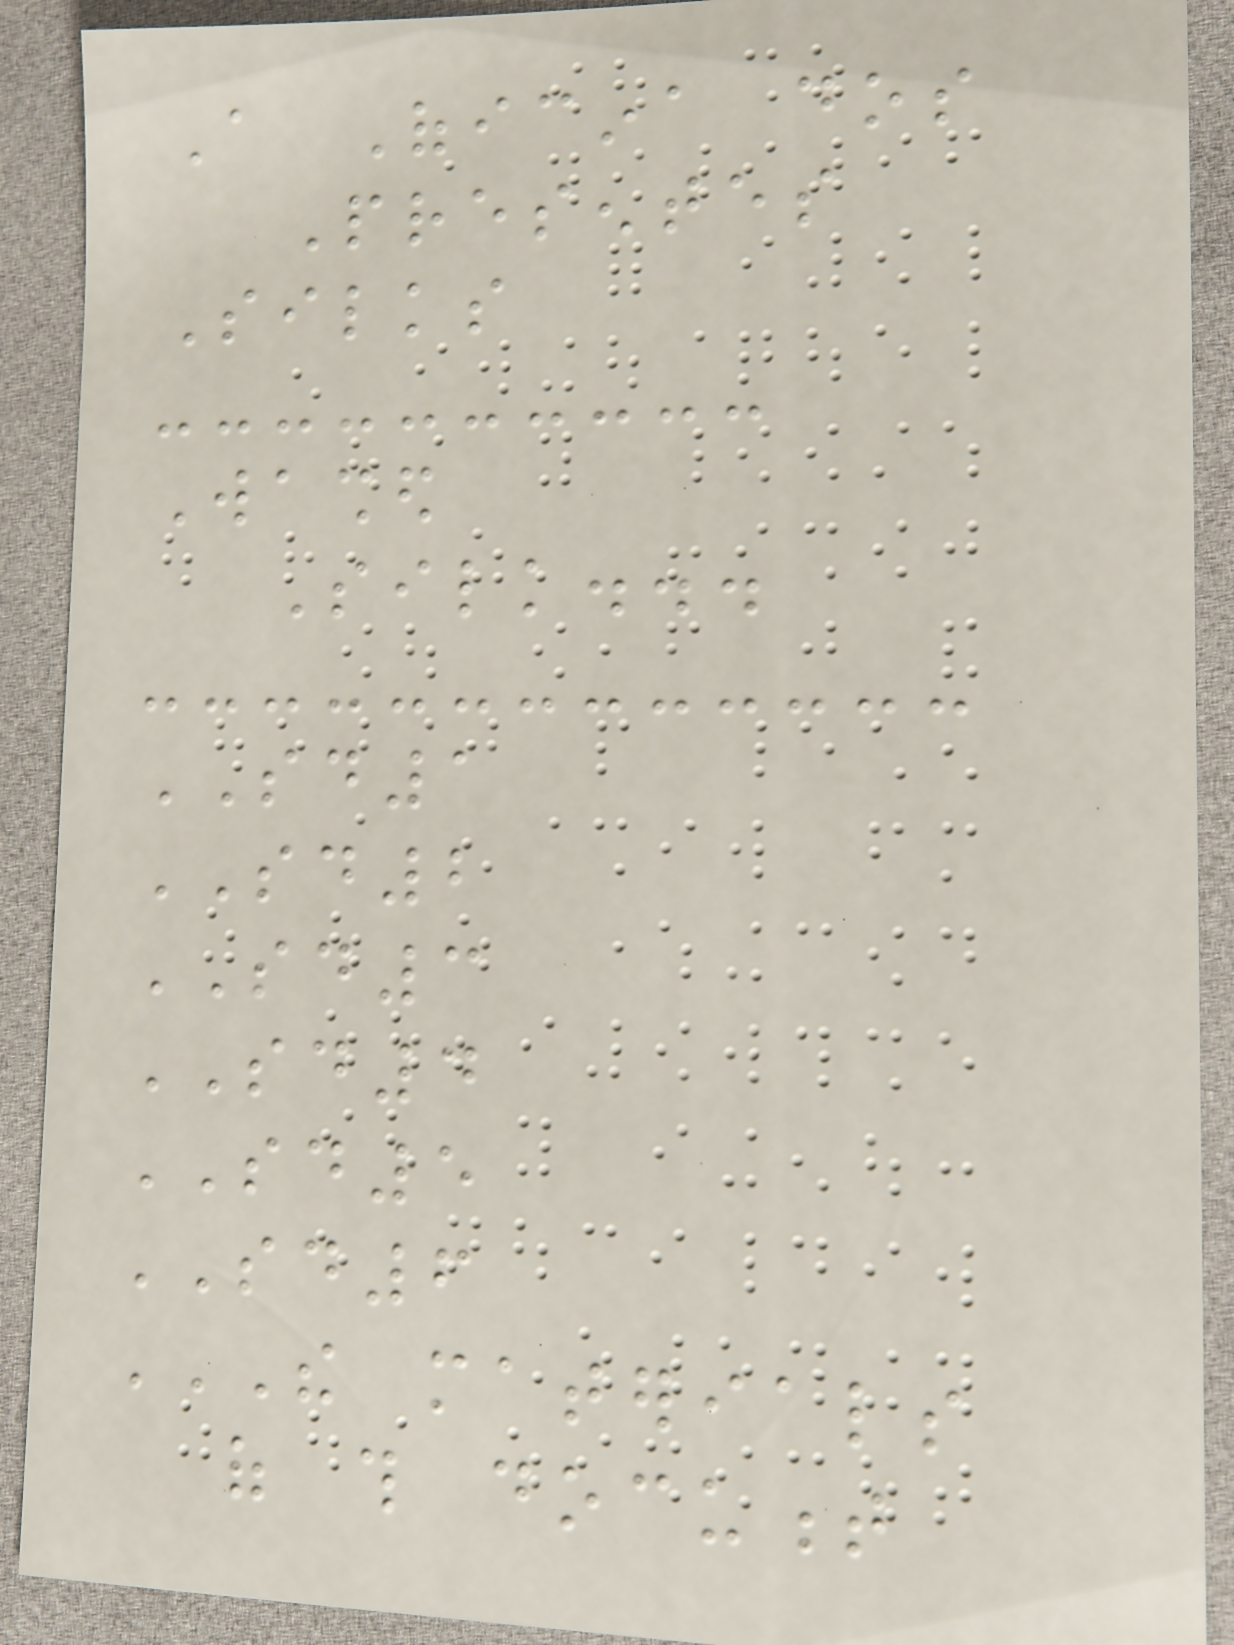A Oficina dos
Presentes
Silks
Washed
Silk...
SD1
SD2
SD3
SD4
SD5
SD6
THE MATERIALS
OF THIS DOCUMENT
